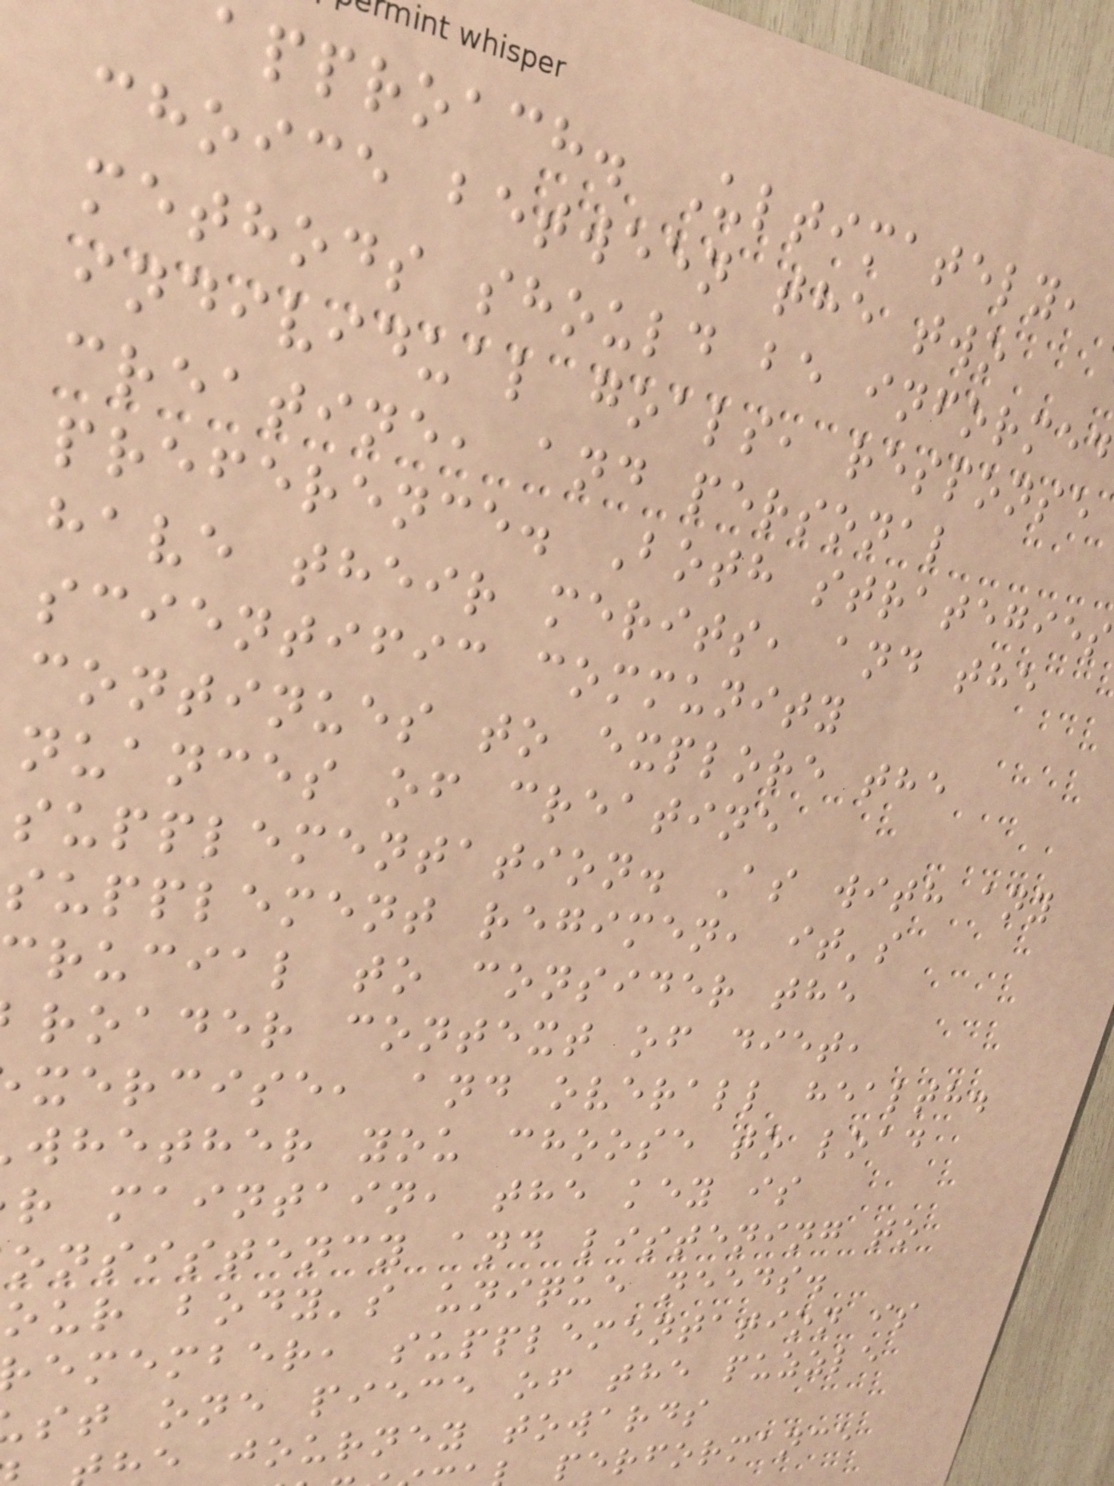approach. Ultimately,
choice between the two
methods should be informed
individual goals, response
creatine, and personal
preference. Both strategies
have their merits, and the
scientific community
continues to explore the
nuances of creatine
supplementation. As with any
supplement regimen, it's
rucial to consider the
roader context of diet,
xercise, and overall health.
whether you choose to load
r maintain, the key is
onsistency and listening to
our body's unique needs.
emember, supplementation is
st one piece of the puzzle
he journey towards
performance
